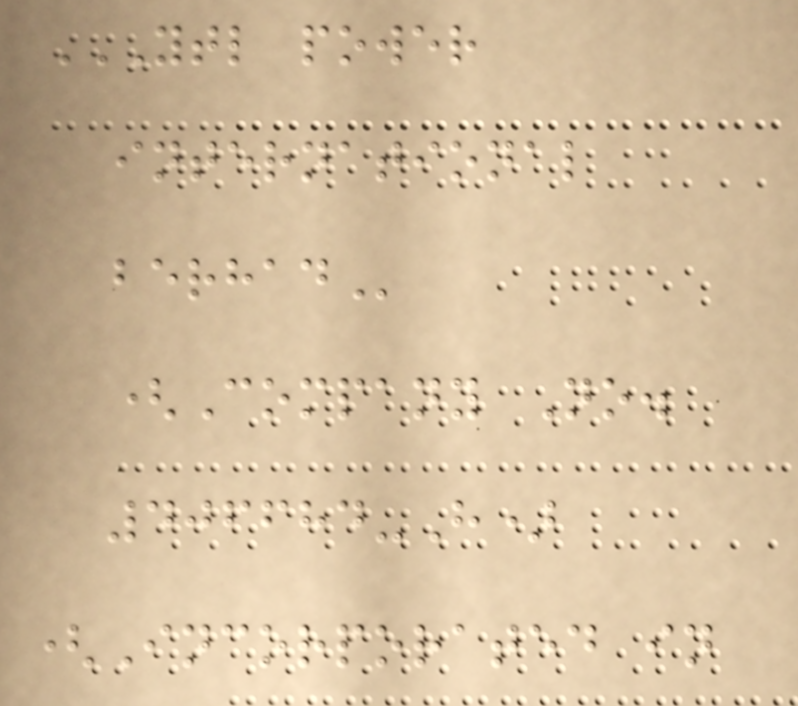YTL POWER
INTERNATIONAL
BERHAD
(Company No.
406684-H)
(Incorporated in
